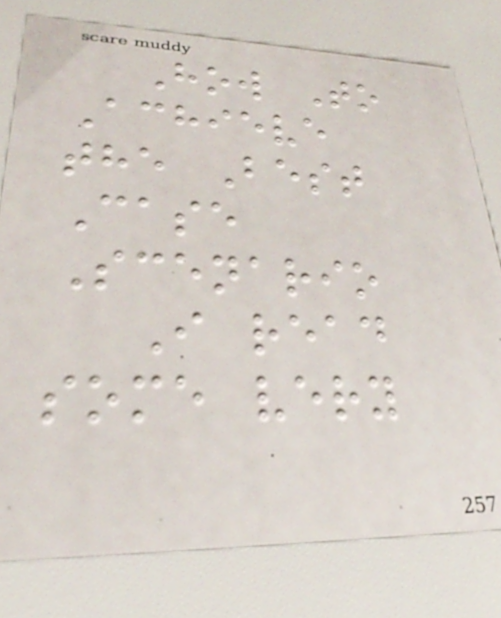How To
Achieve
the Best
Case
Scenario
I read
some very
